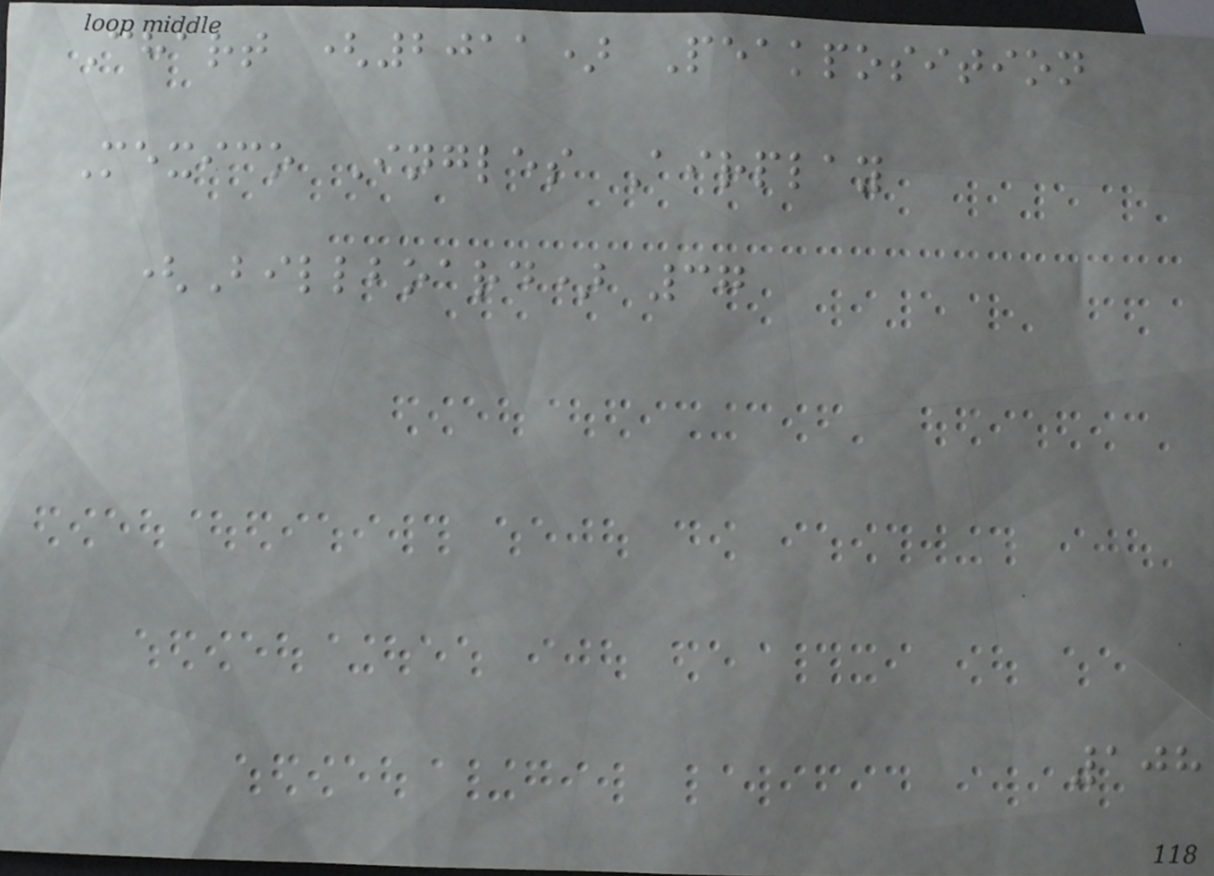Chart (2011) Peakposition
Mexico Ingles Airplay
(Billboard) 37
108
